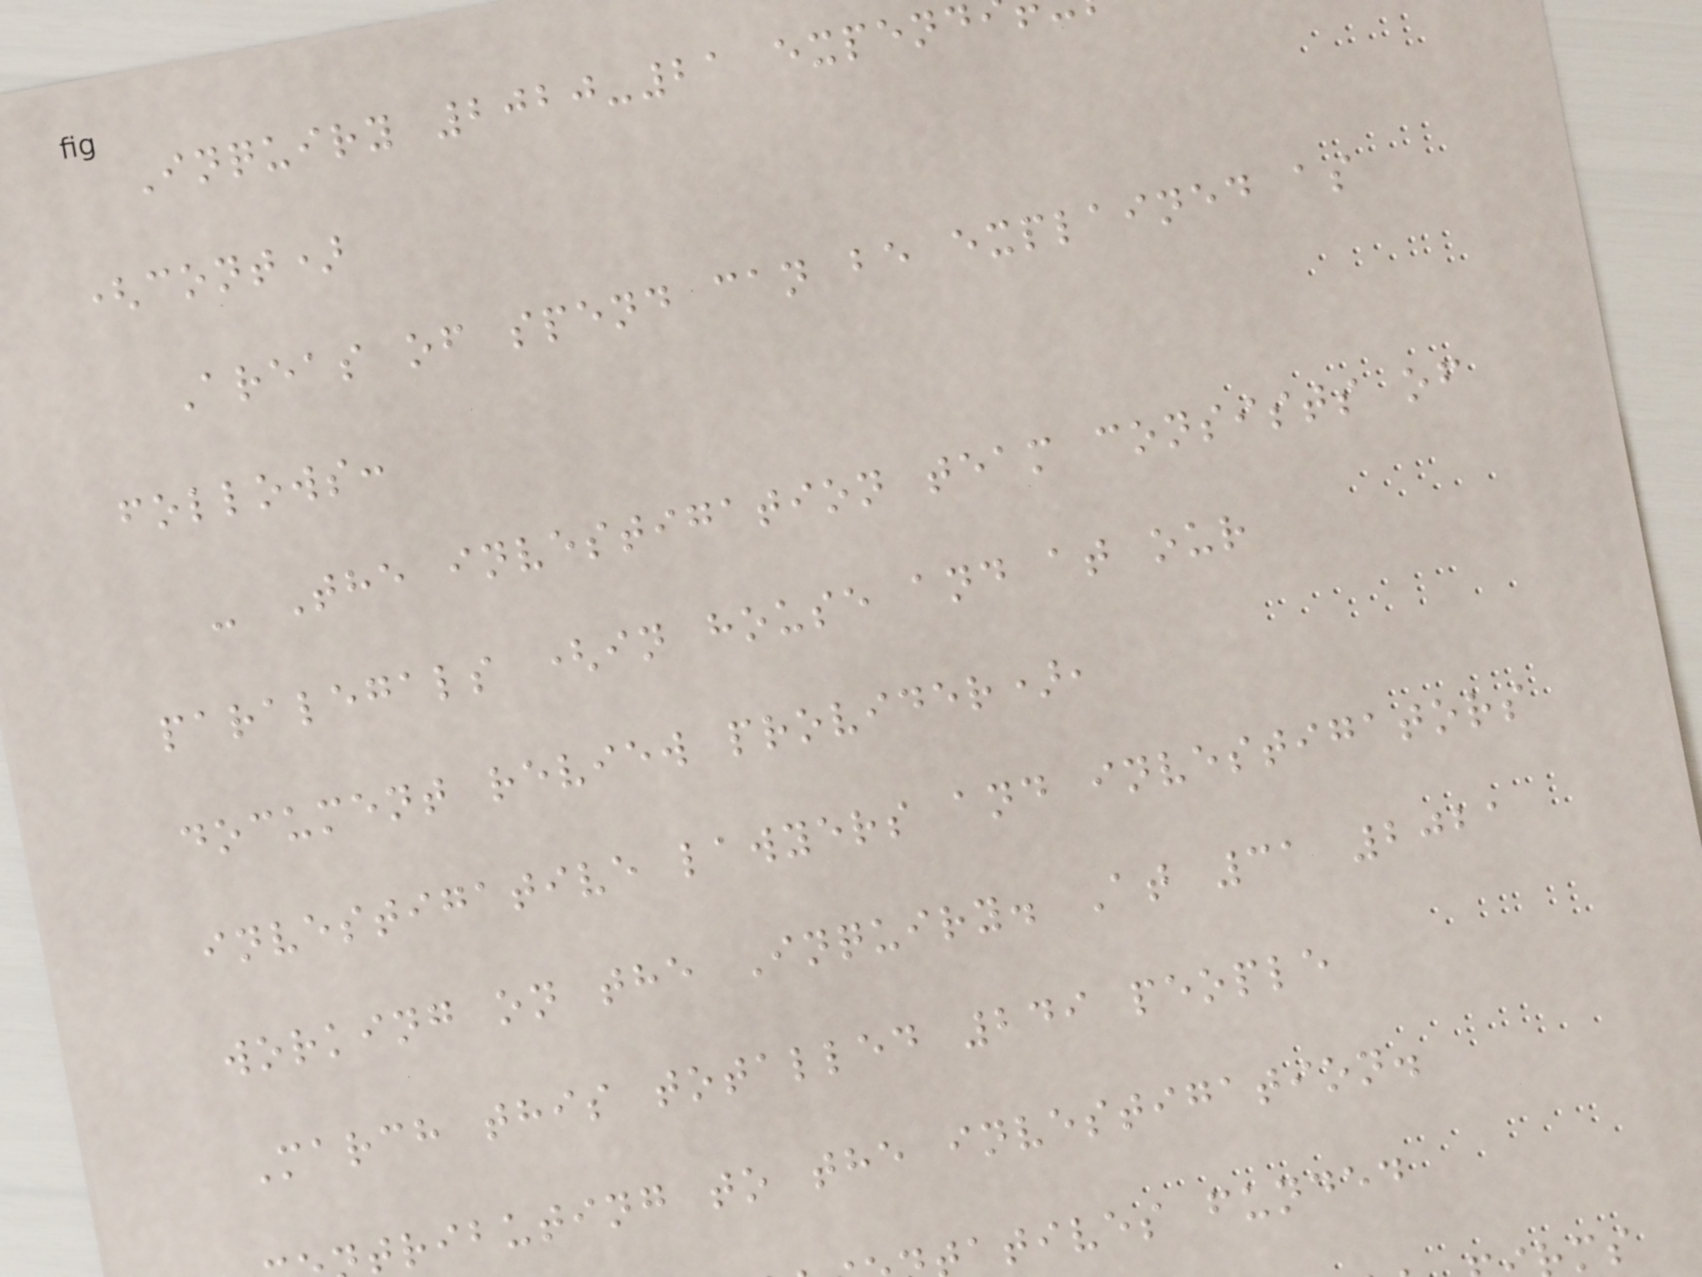Inquiry 2020-21 expend
(cont)
Areas of spend can be explained as
follows:
- The investigation team consists of
paralegals (in house and at our
document review provider),
investigative lawyers and investigators
working on the Inquiry. At 31 2021
March this totalled 249 people
tributing to the investigation.
atives funded
